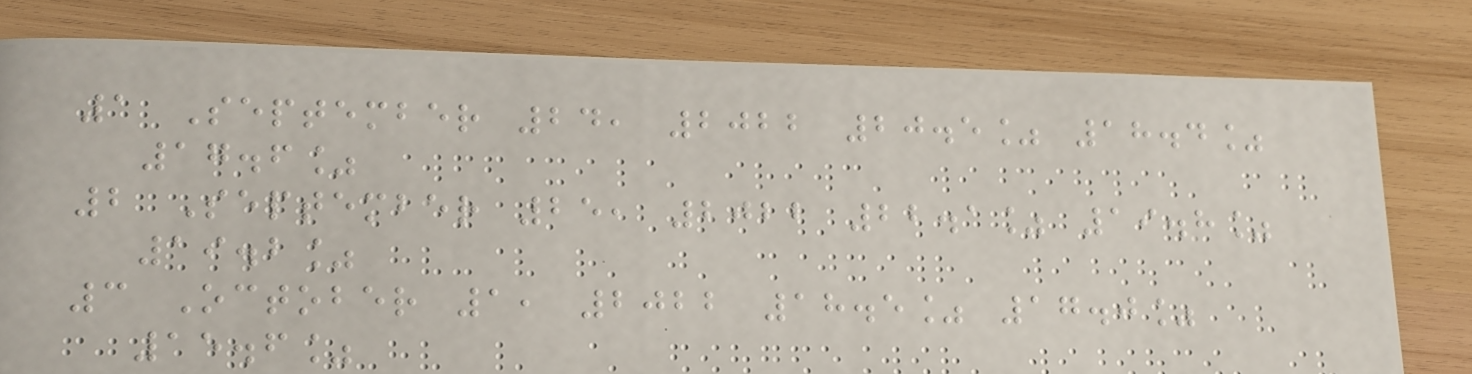1 September 24, 2022 20.5% 18.4%
17.6%
2 September 25, 2022 22.1% 19.8%
19.2%
3 October 1, 2022 18.5% 17.0%
15.6%
